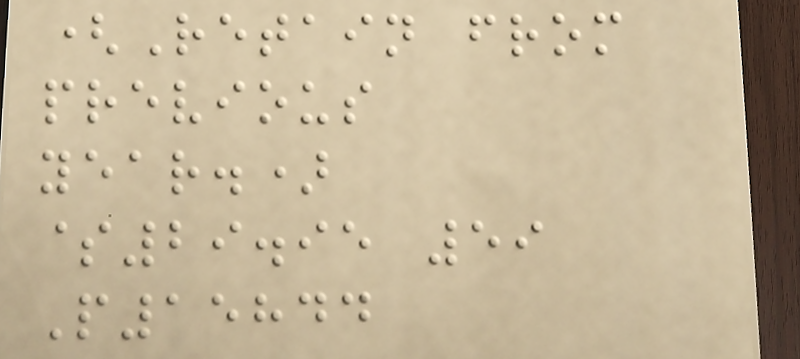(Retain from
previous
year.)
$29.95 59
P15844
